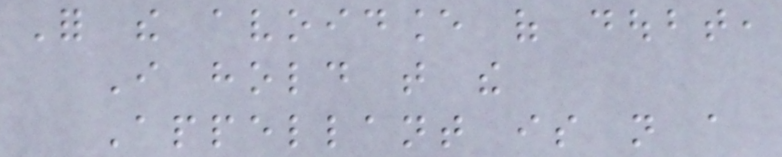For the avoidance of doubt,
I hold that the
Appellant is not a
